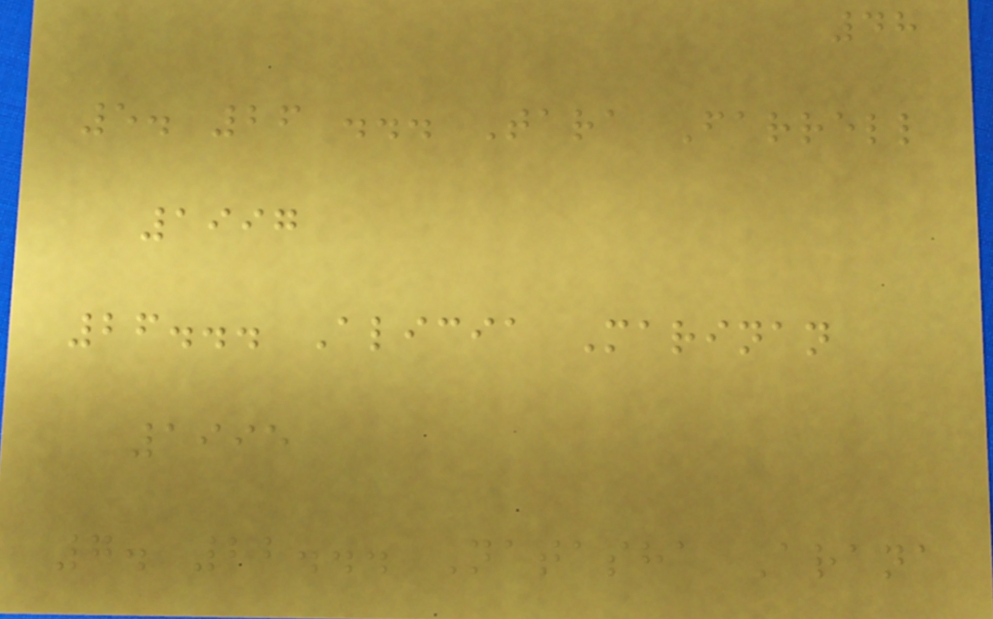48
5. 26 ... Tara Farrell
1997
26... Alicia Marinan
1995
7. 22... Natasha Arana
